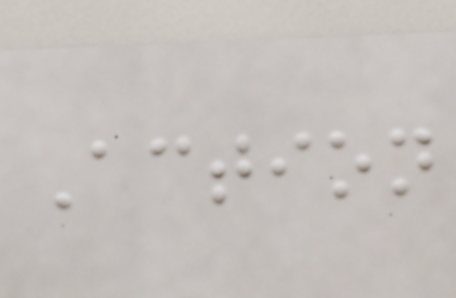Action
